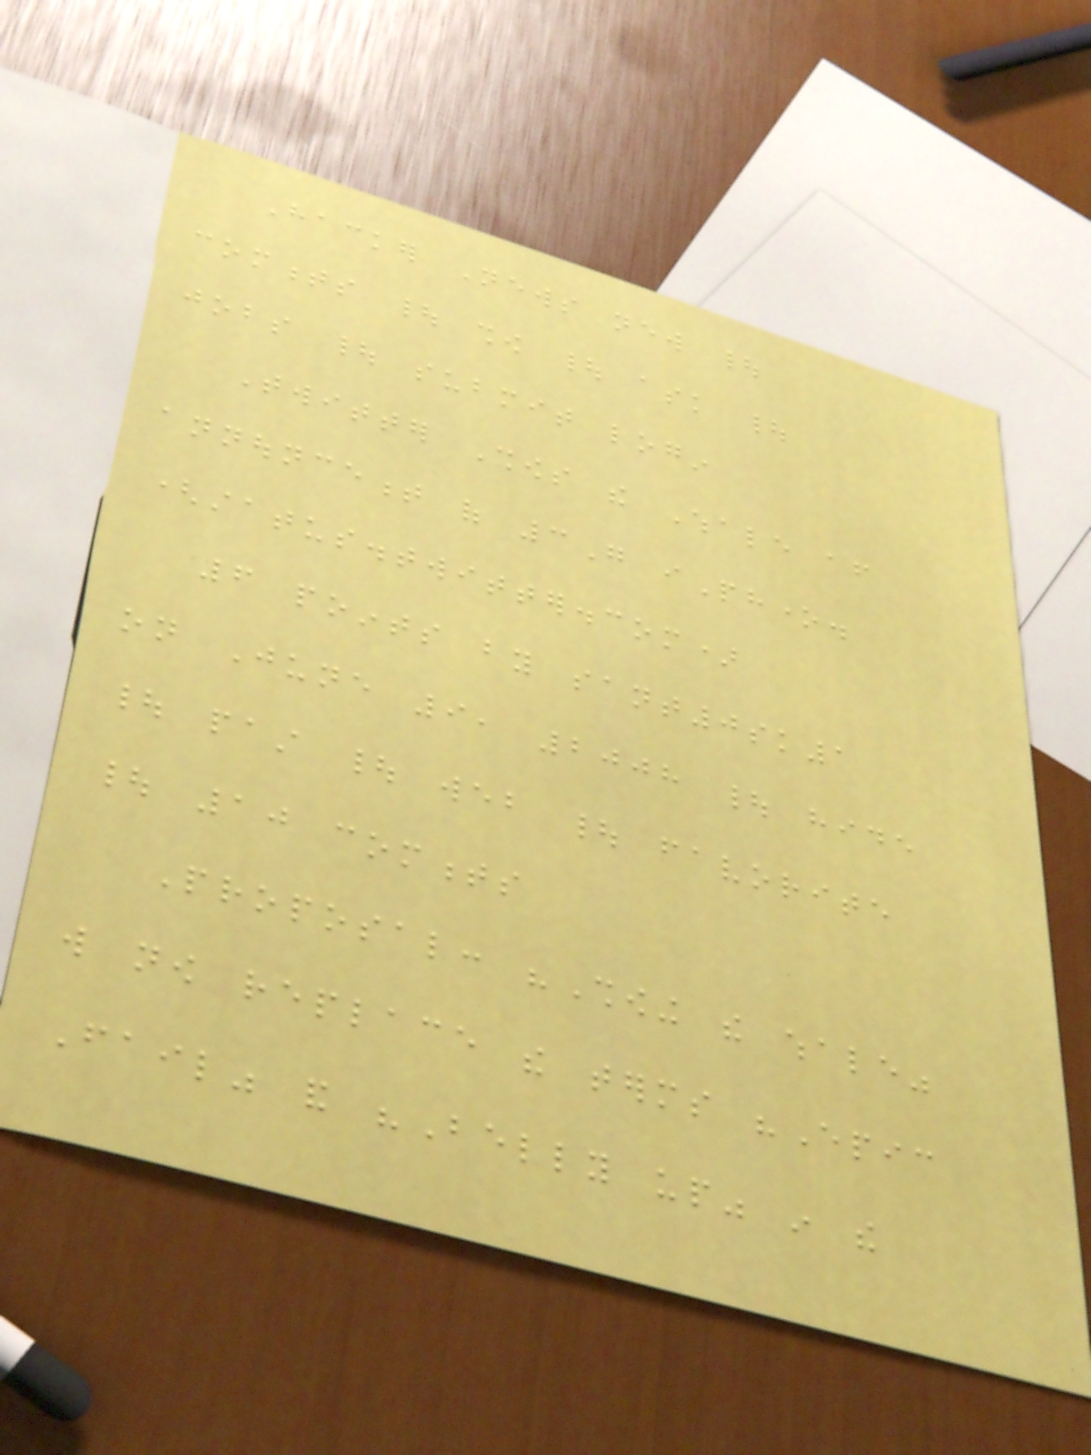Hacker News new |
comments | show | ask |
jobs | submit login
Twitter Shows the Whale after
announcement of 3G iPhone.
(status.twitter.com)
6 points by sant0sk1
on June 9, 2008 | hide
| past | web | favorite
| 10 comments
Proposal: "Showing the whale"
will now replace the terms "Epic
Fail" and "Belly up" in the
